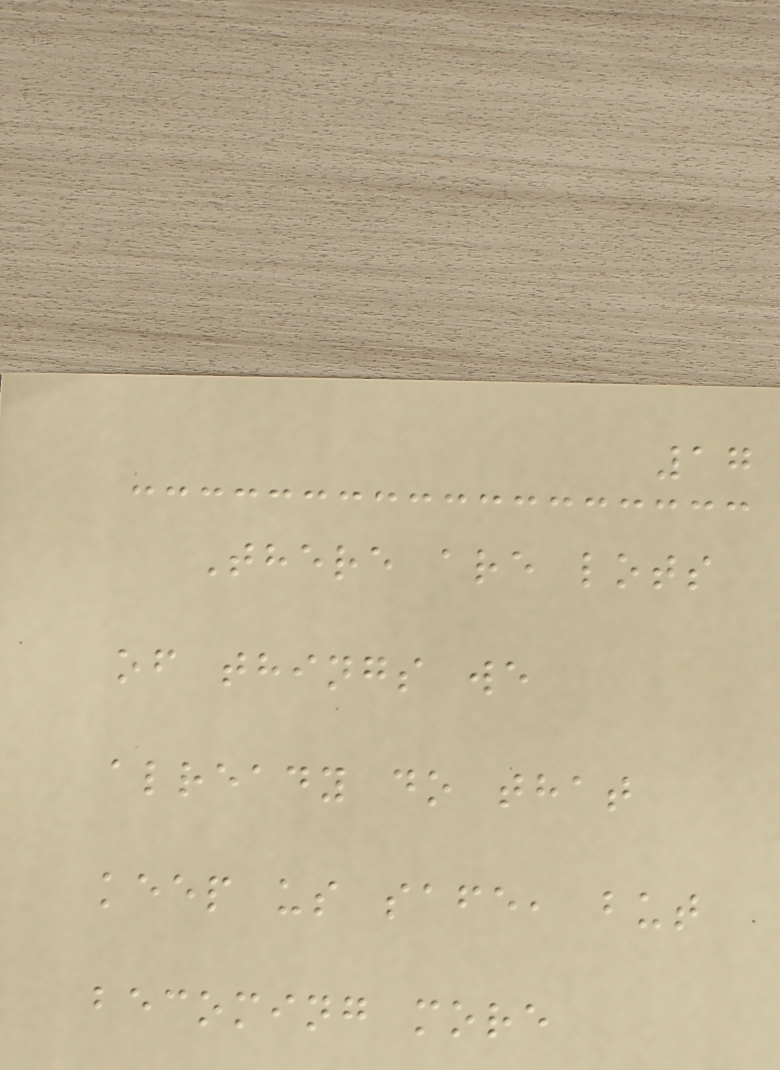17
There are lots
of things we
already do that
keep us safe, but
becoming more
